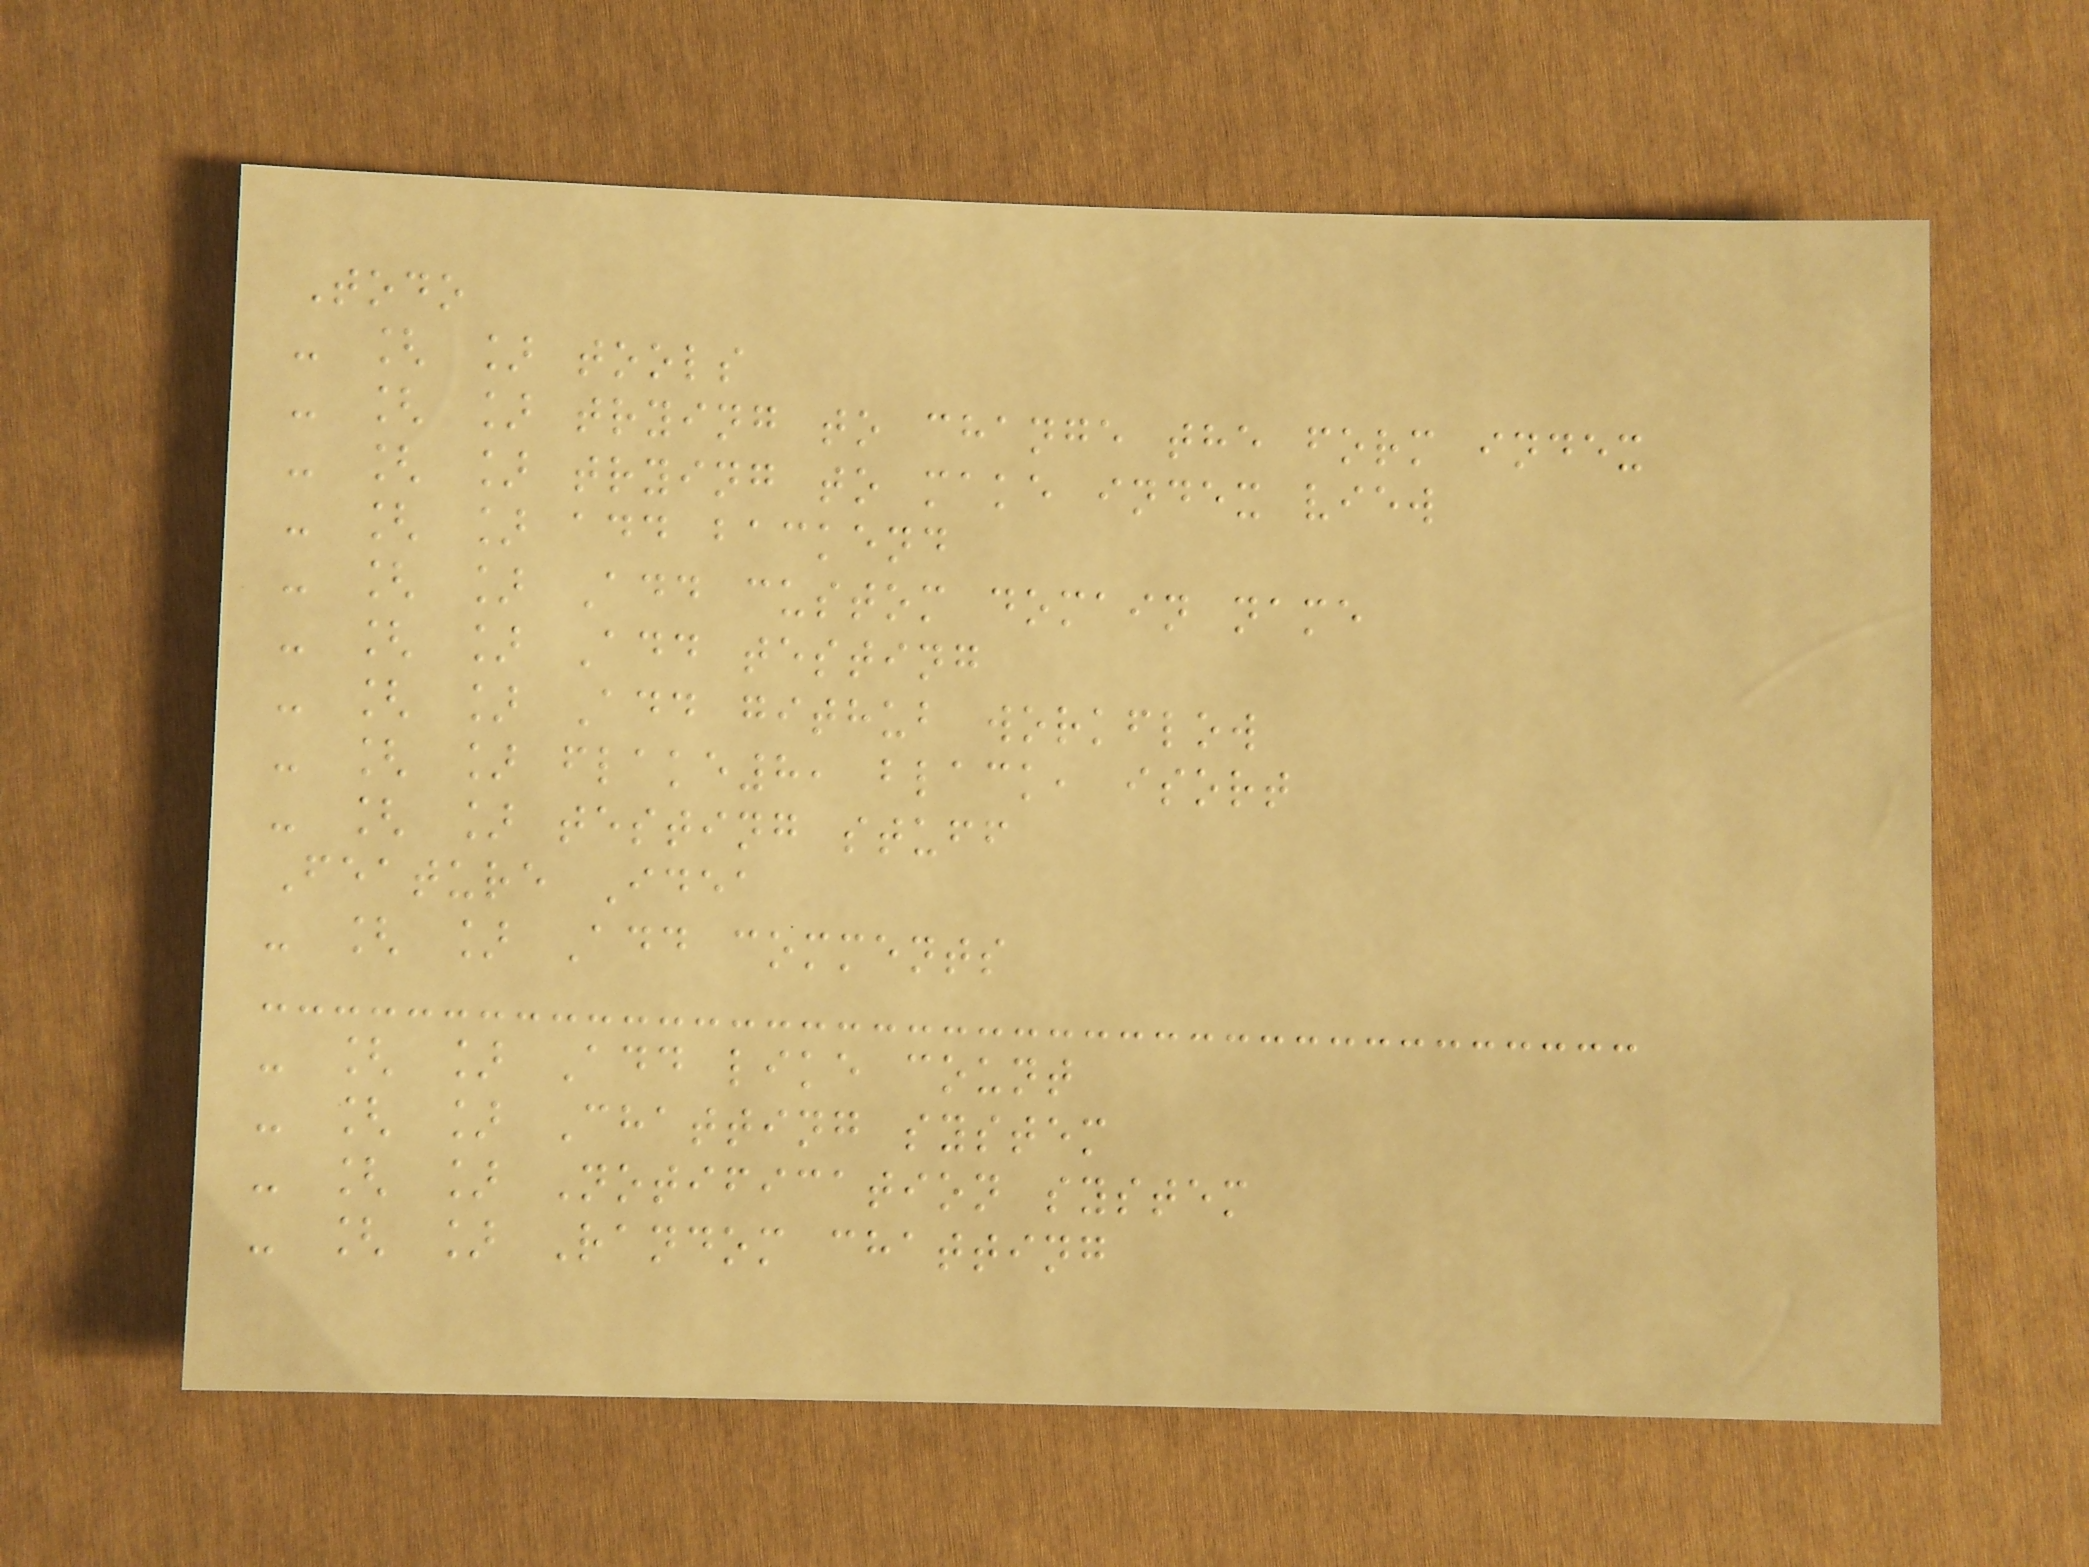Todo
- [ ] tools
- [ ] trying to change the form index
- [ ] trying to make index view
- [ ] add backend
- [ ] Add custom domain name
- [ ] Add testing
- [ ] Add github workflow
- [ ] flake8, black, isort
- [ ] testing stuff
Feature Idea
- [ ] Add comments
- [ ] Add like count
- [ ] Chatting system
- [ ] Notification system
- [ ] Random chatting
